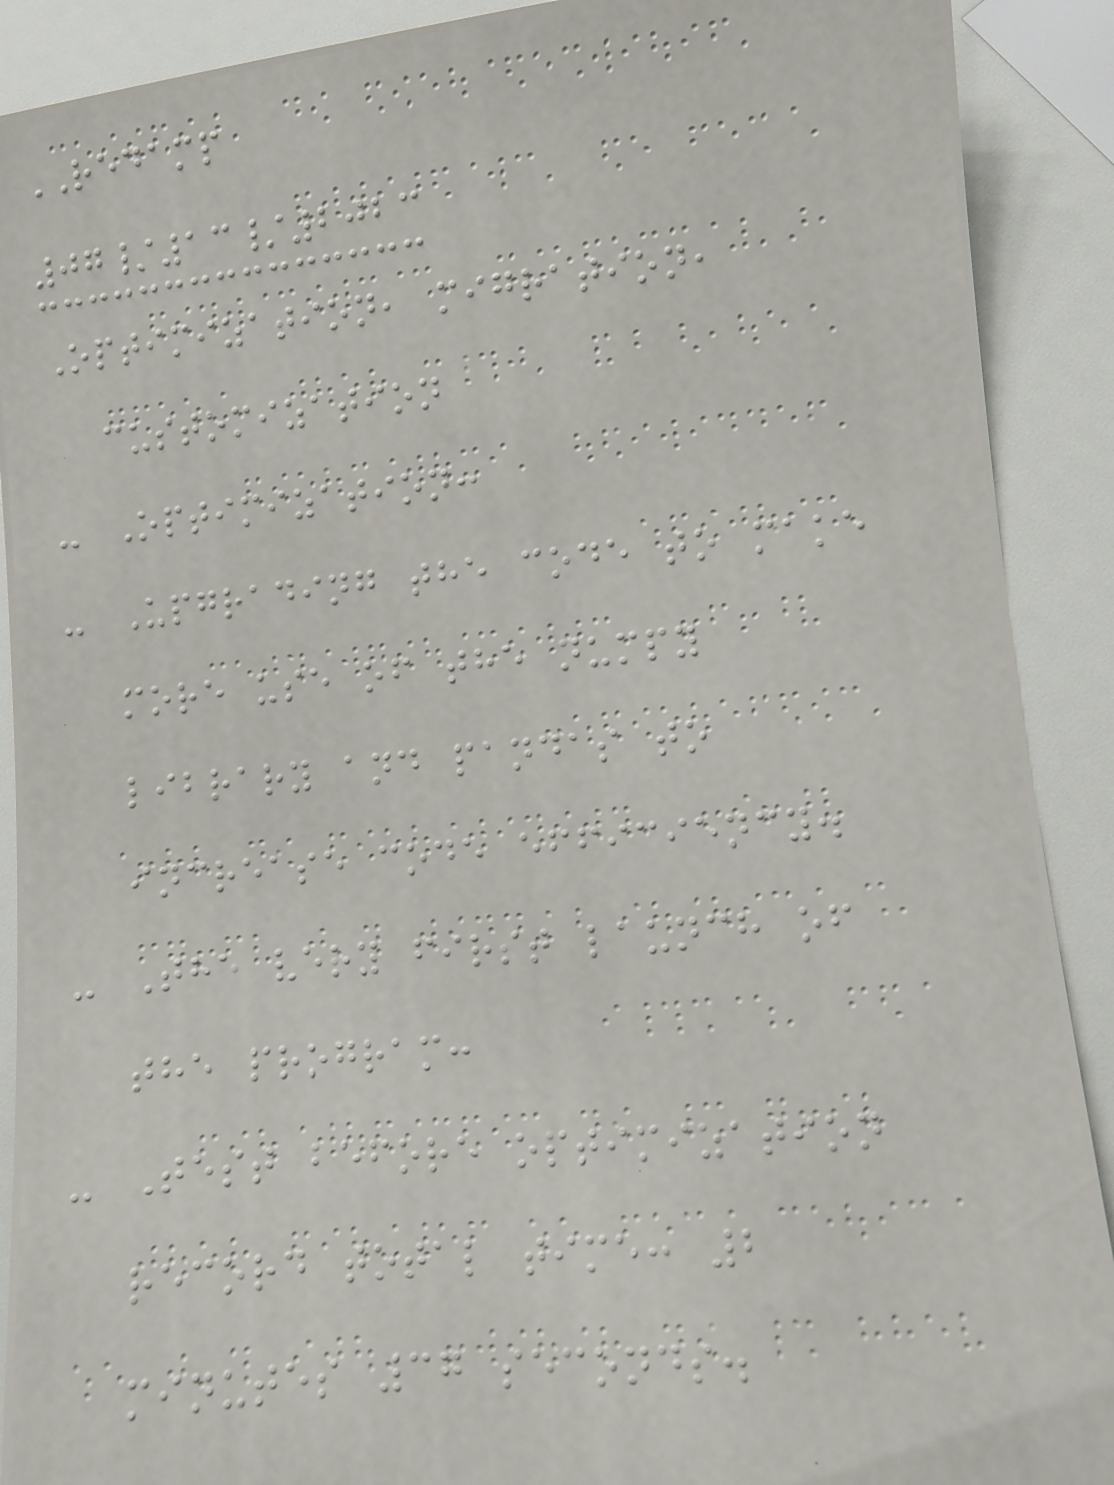REDAMP
07/13/2023
Optimization, migration,
customization
- Optimization:
- Upgrading the code to make
more use of the numpy
library and pandas to
increase code efficiency.
- The very first launch of
the program:
- Test before optimization
record total time: 2
minutes 37 seconds.
